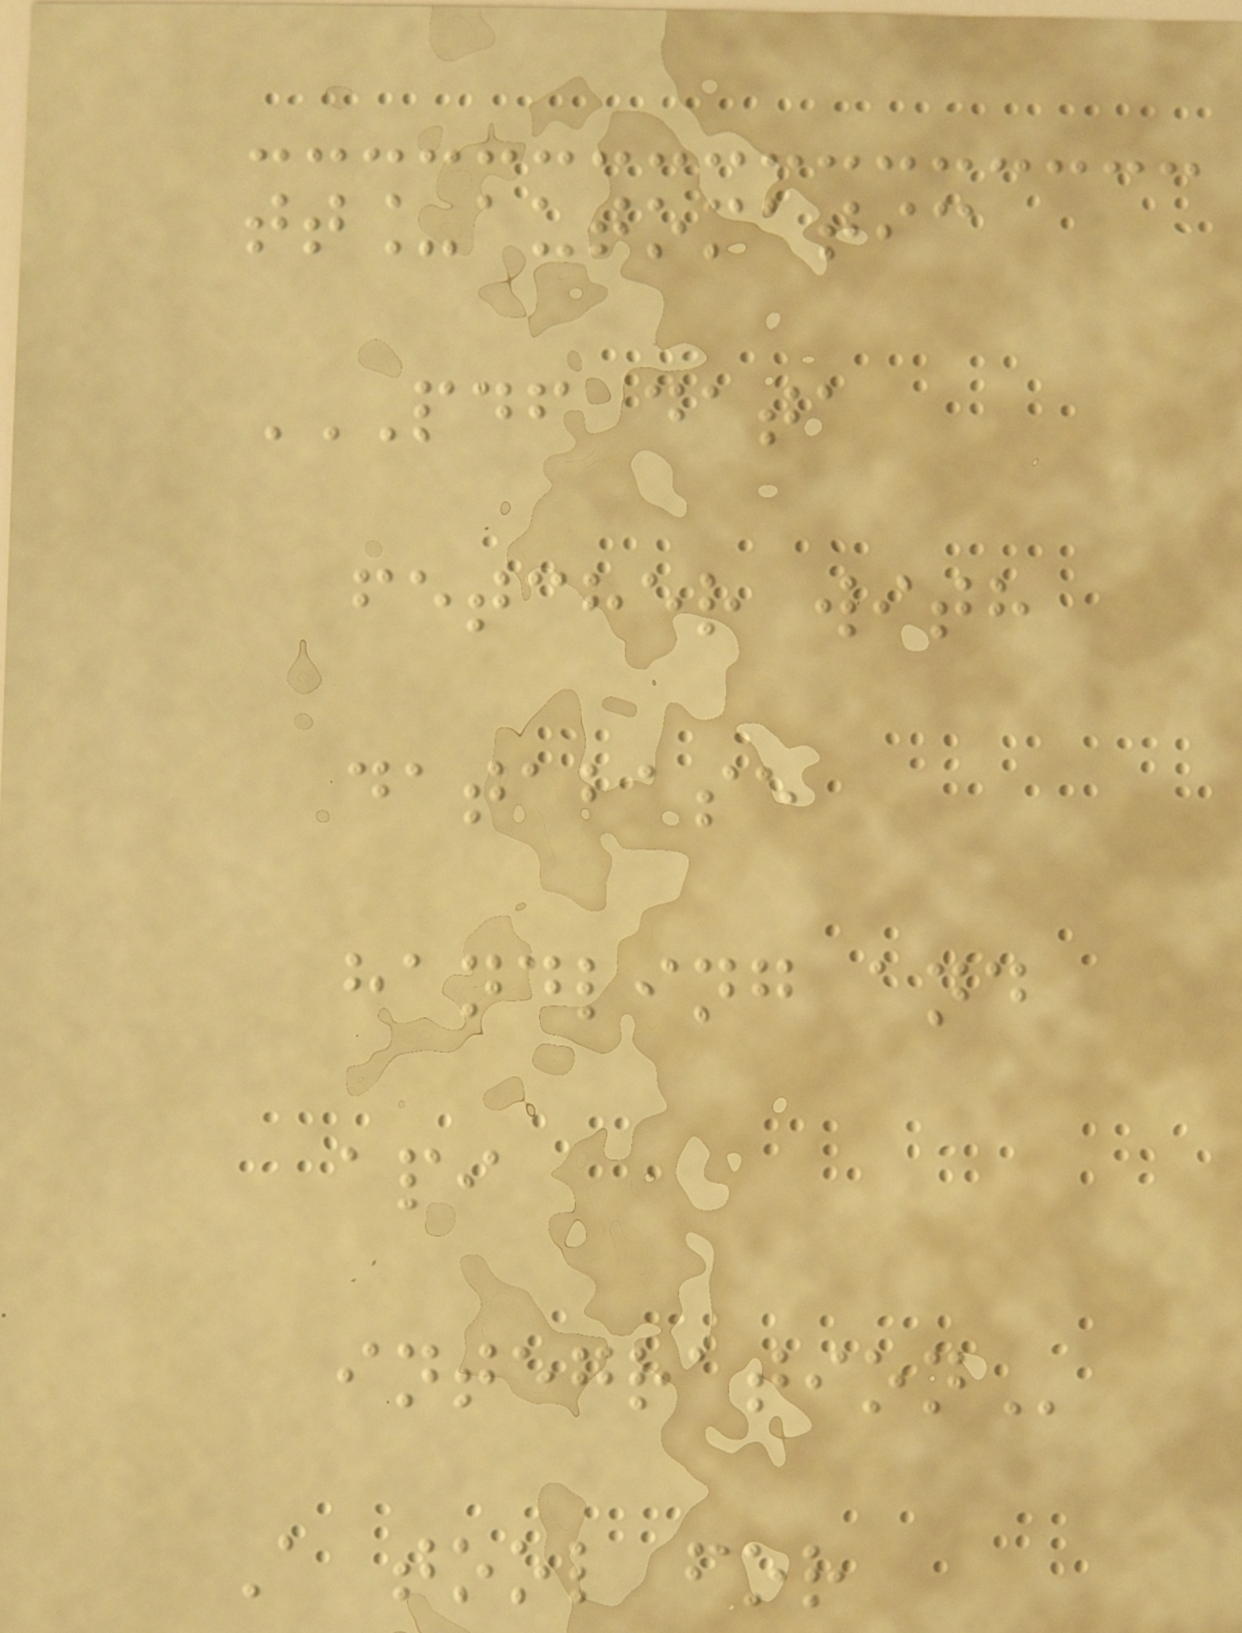tt_automatic
PDF DATA
FETCHER WITH
DATABASE
HANDLING AND
API
INTEGRATION
A tool for
